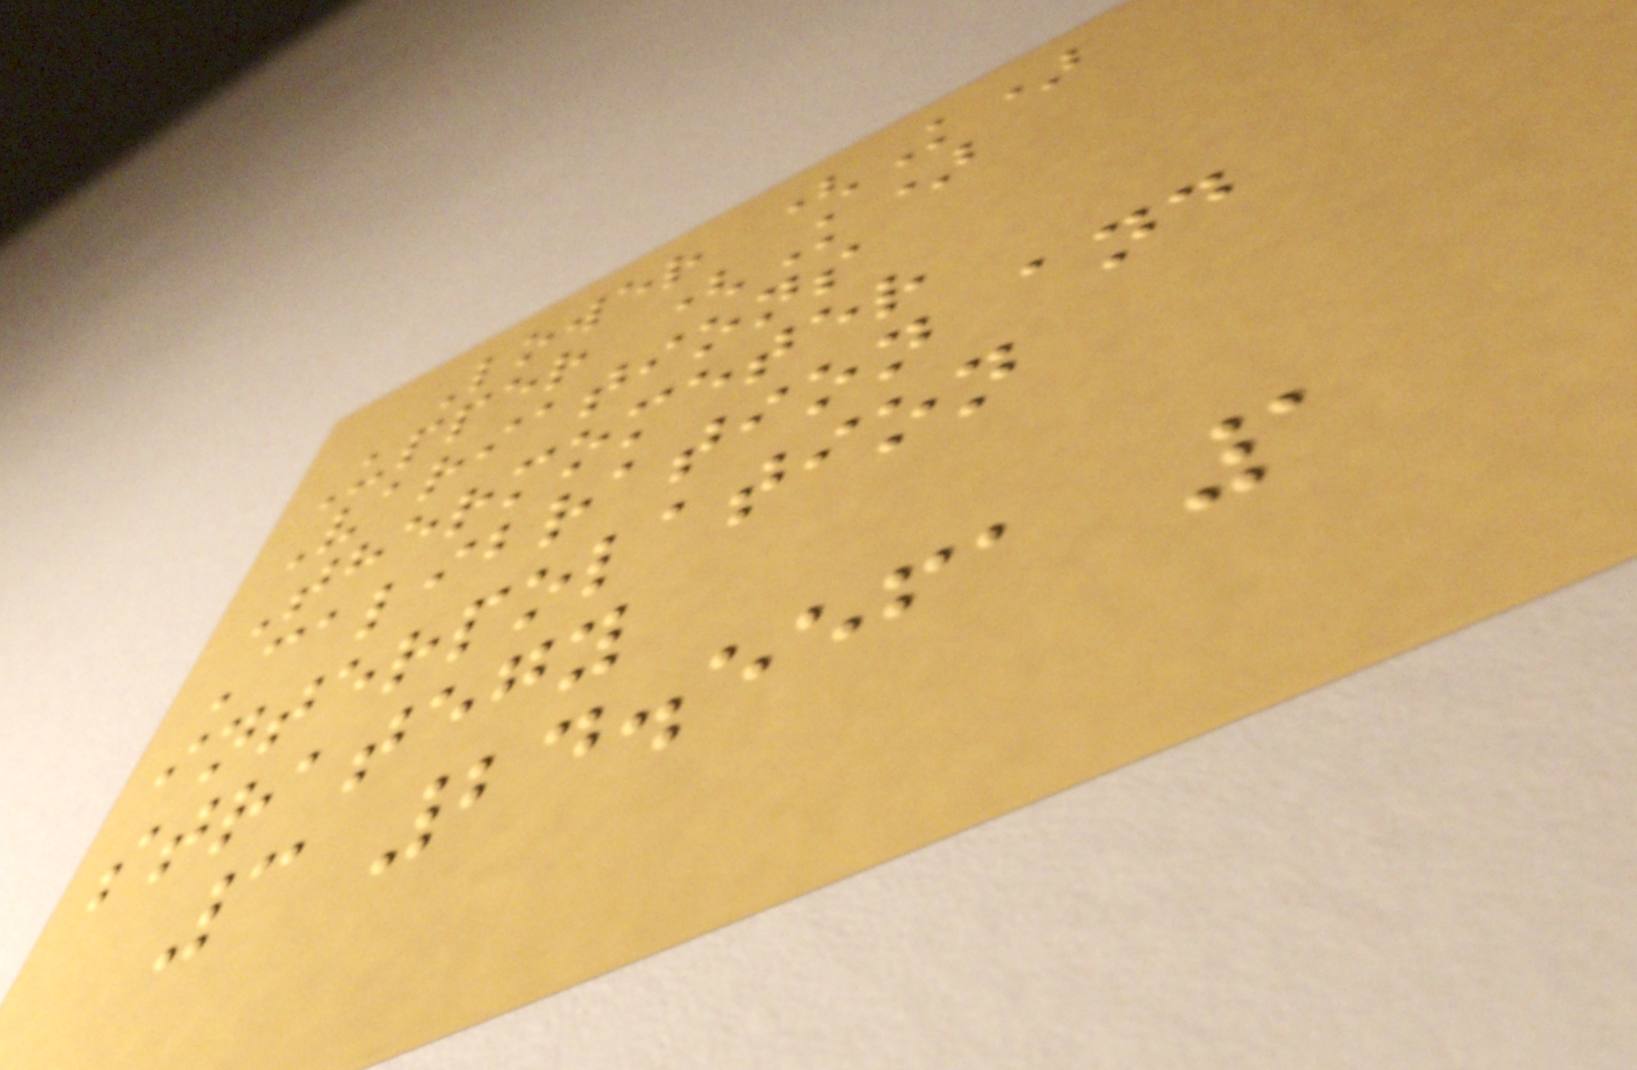Lower (K)
Upper (K)
Variations
Thermometer
Calibration and
interpolation
strategy
3 24.5561 1
